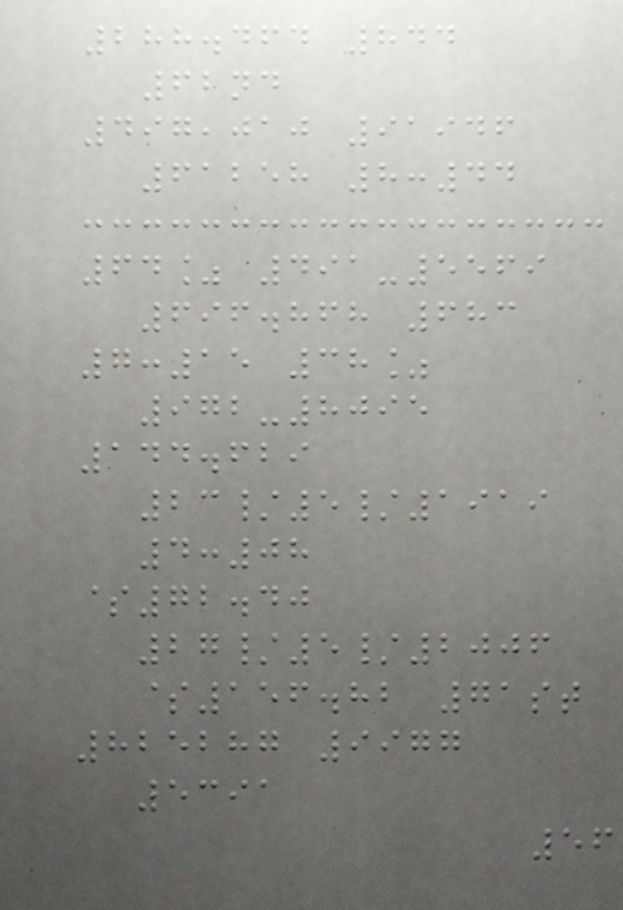288.464 844
62nd
497,010 91946
61258 8:44
64% 491-5569
696.868 683
7:15 38%
972-8095
144.629
23/5/1919
4:08
$72.40
27/5/2006
$156.82 71st
825287 9977
5391
56
